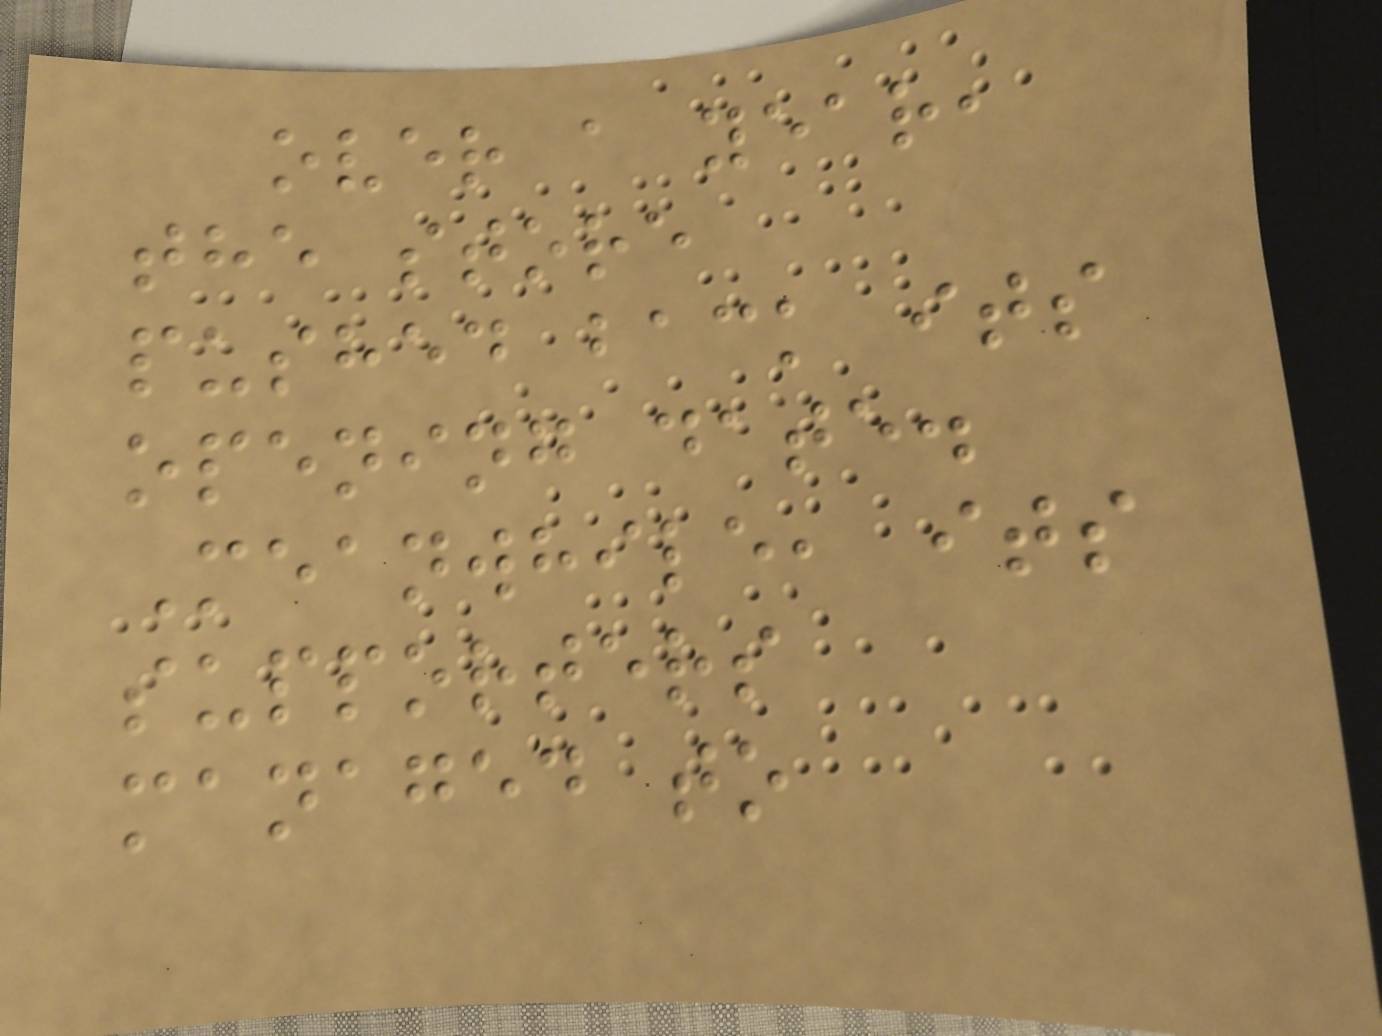over a year,
the store
pushed back its
opening date.
Meanwhile, its
supporters
managed to
